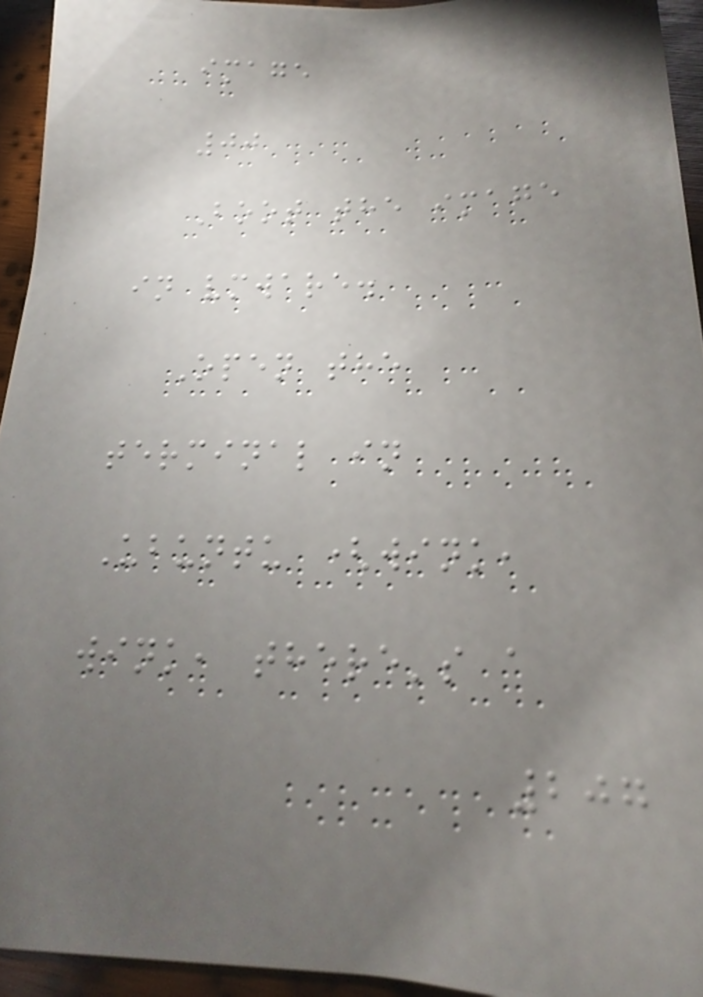image
00
Boot the image
in vmware.
Open the
terminal in
Ubuntu (wink,
wink, there's a
207
